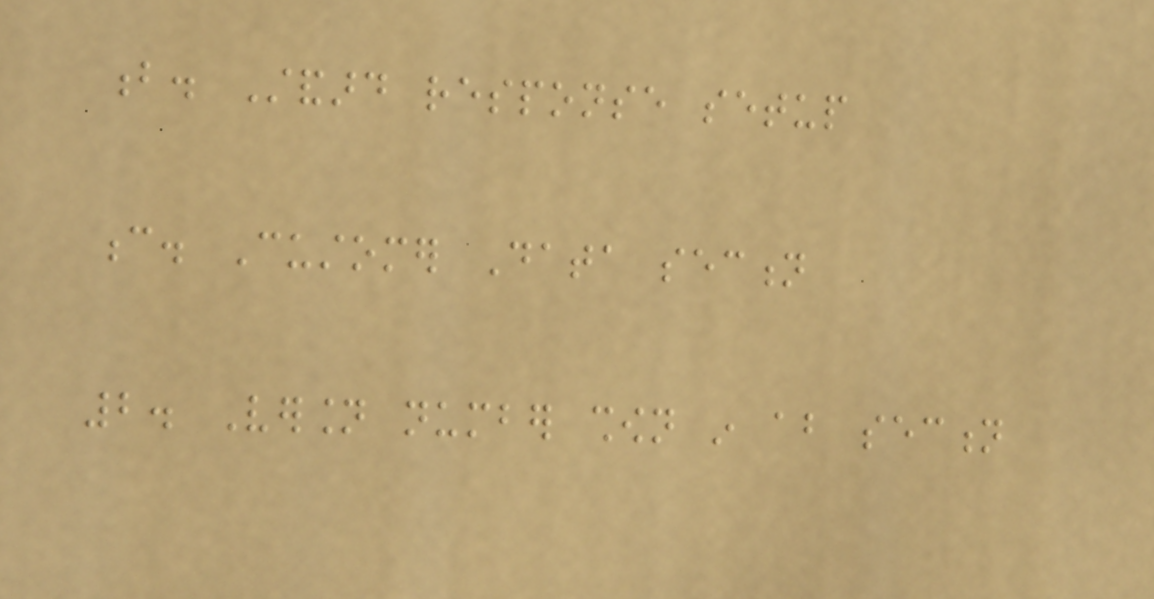b. Standard response setup
c. Customer Data section
2. Version number shown in about section
